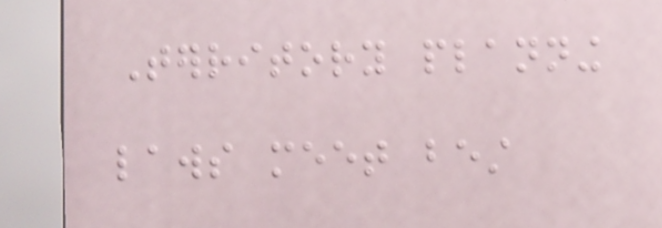Territory planning
laws meet best
